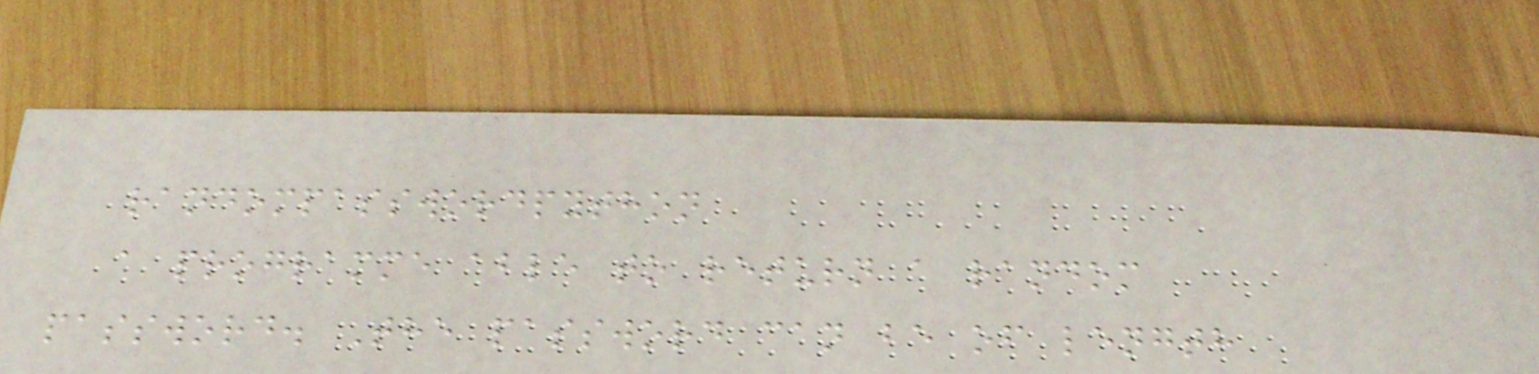randompasswordpython
a programme able to return a random
password. The password can be of length
